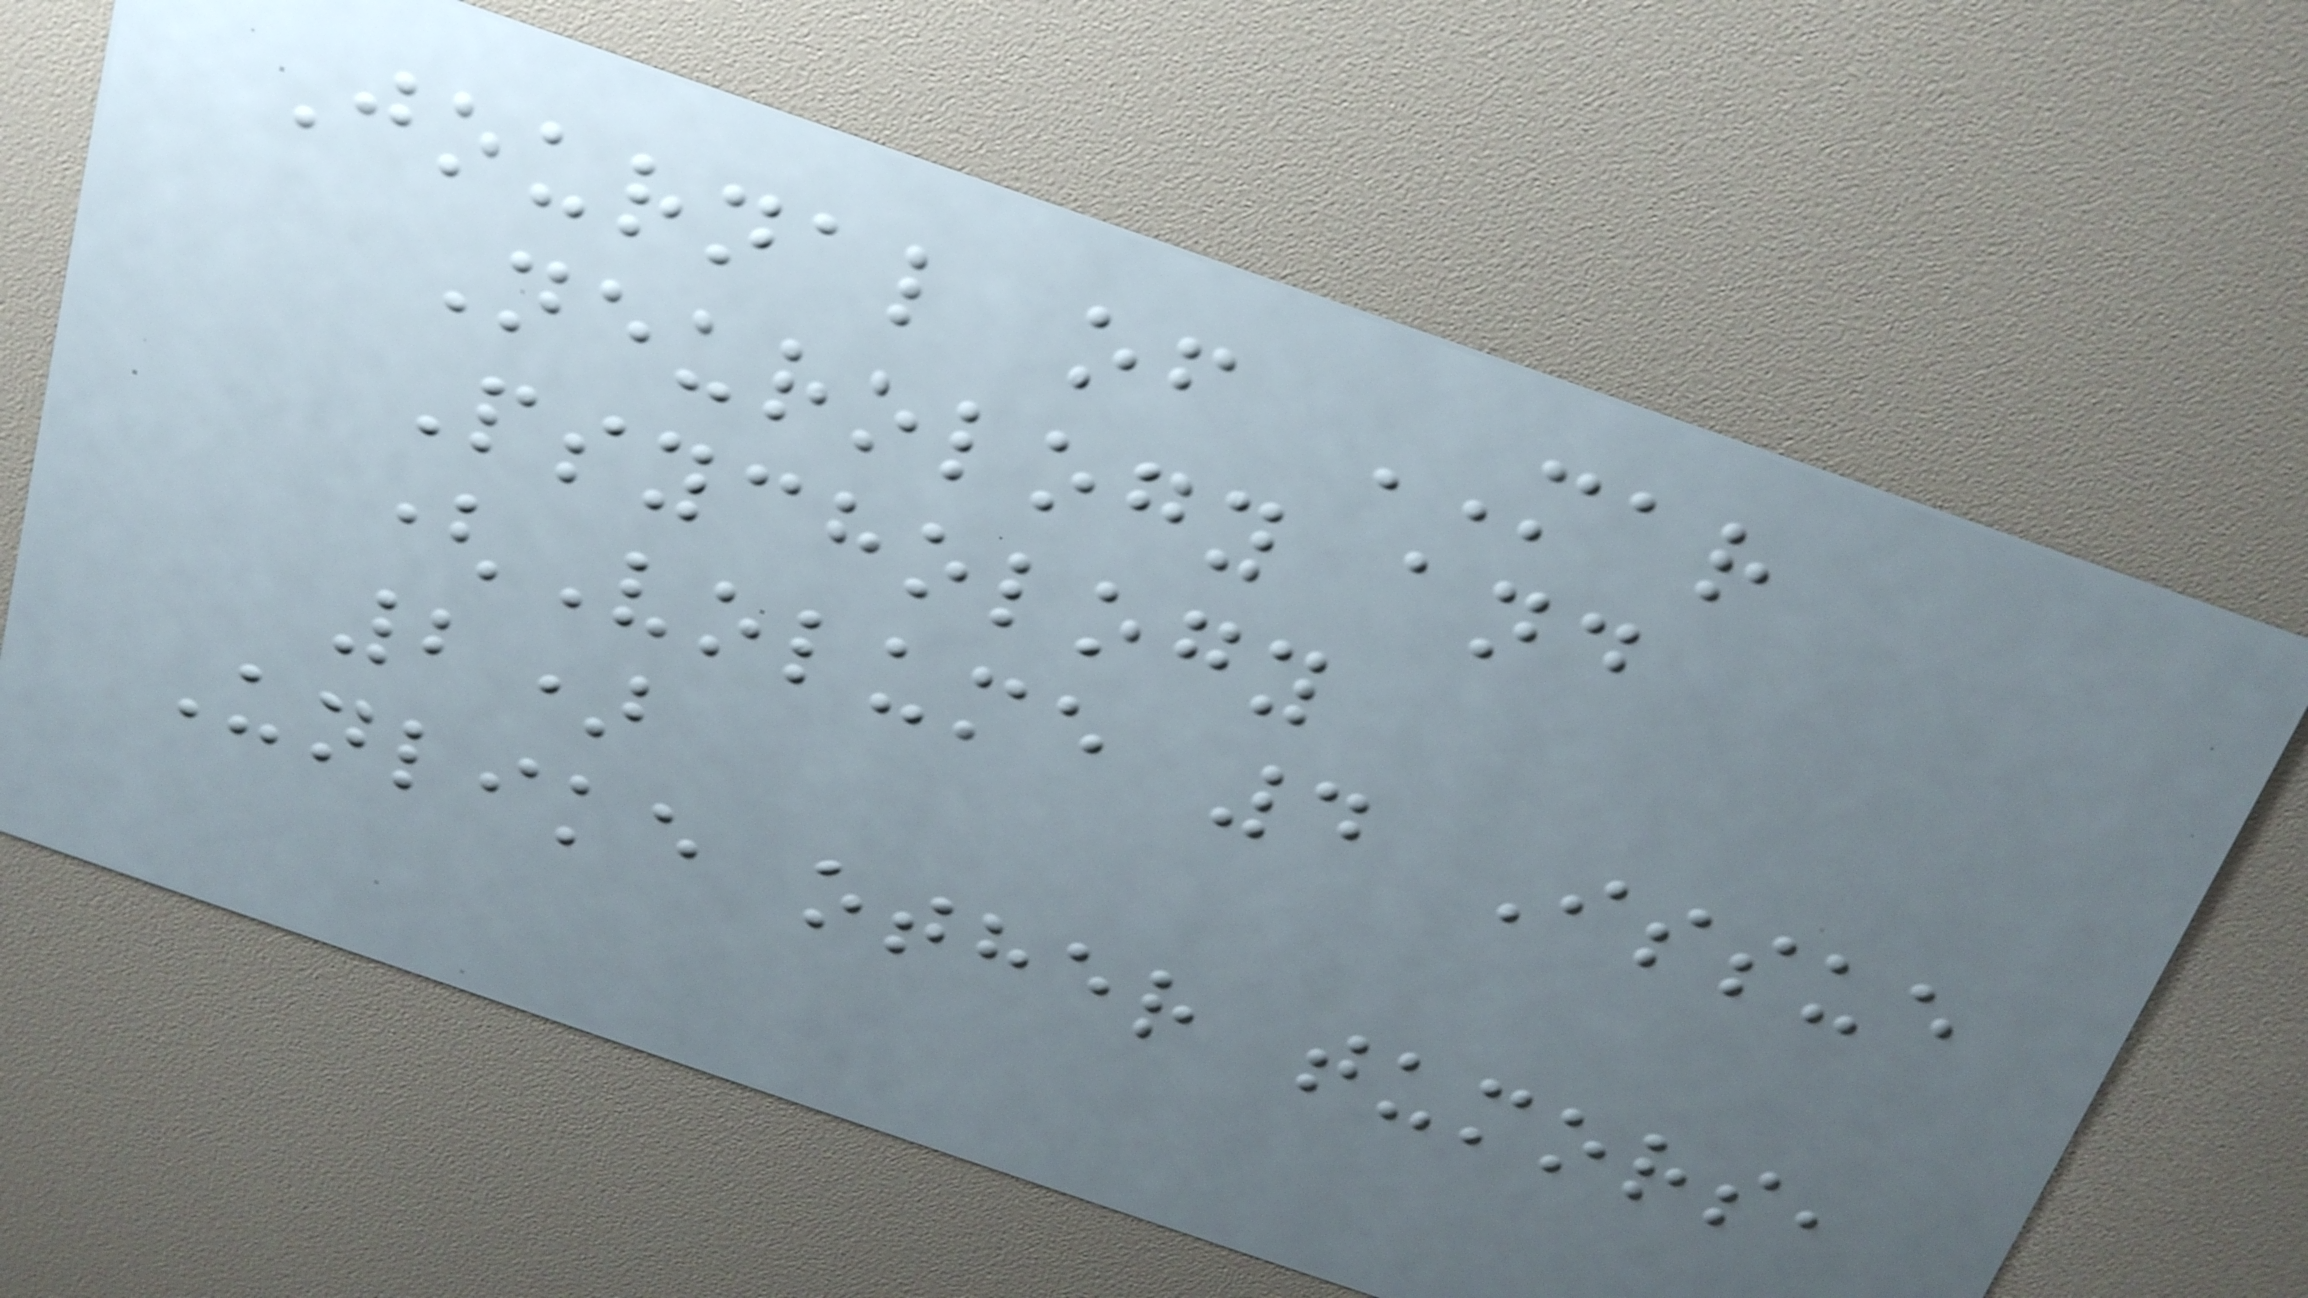Journal of MAR
Neurology and
Psychology
(Volume 4 Issue
2)
Unlike other tumors,
